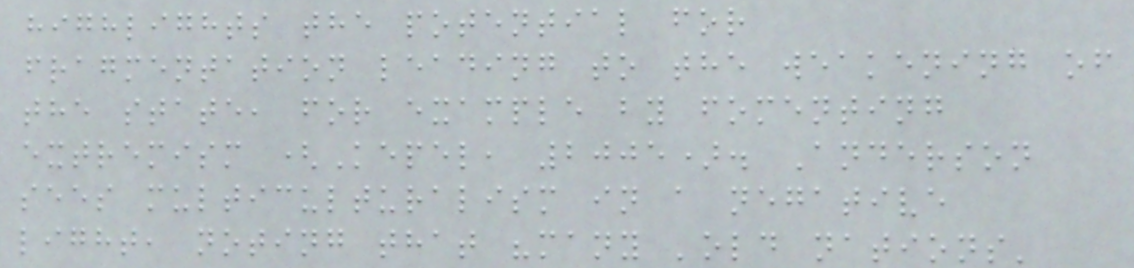highlights the potential for
fragmentation leading to the weakening of
the state, for example by fomenting
extremism (Kepel, 2005). Anderson
sees multiculturalism in a negative
light, noting that "many 'old nations'
